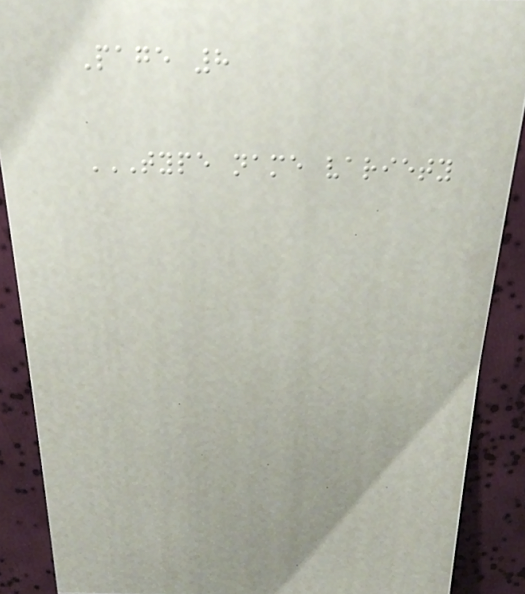Page 8
TYPE NAME VARIETY
